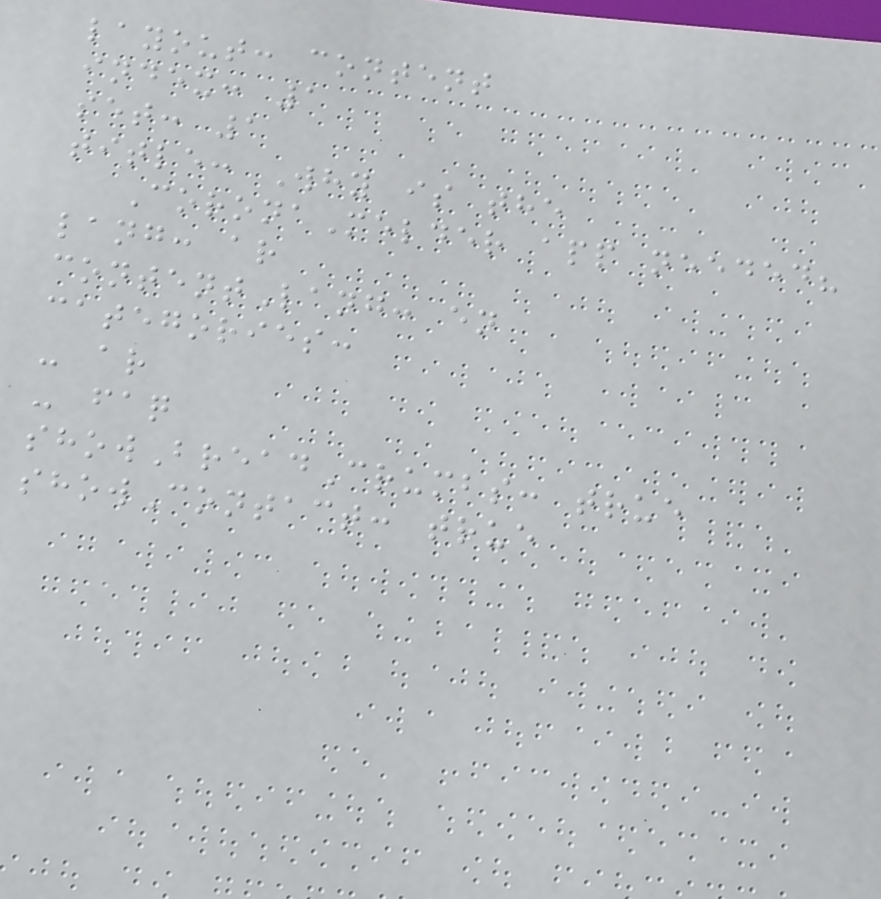layout: content
index: 1
set: 1
title: Why is the
CoronaMelder app needed?
lang: ar
contentLang: en
categories:
- ar
- faq
showBreadCrumbs: true
showContact: true
